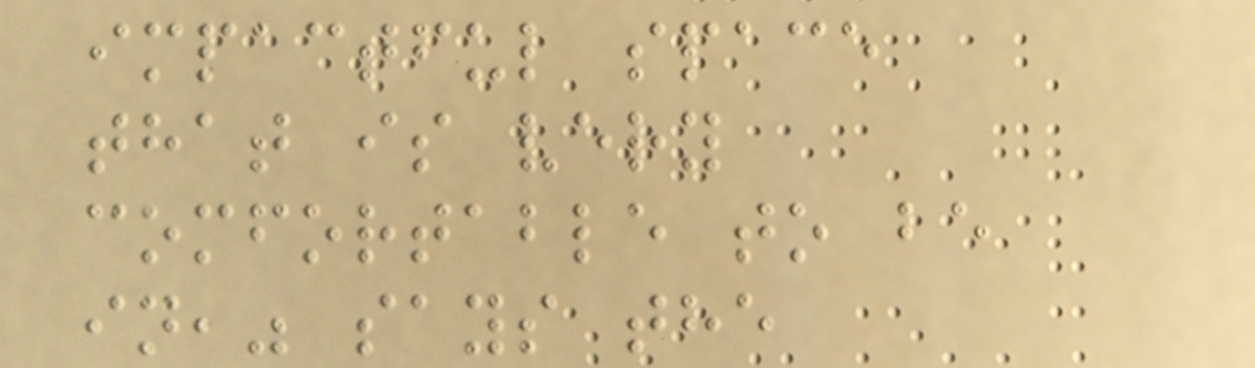impactful space
that is very
comfortable to be
in," says the
